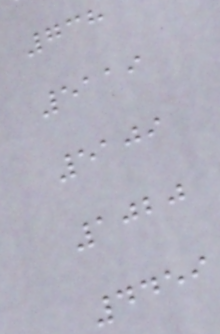738
5119
5109
1020
4459
